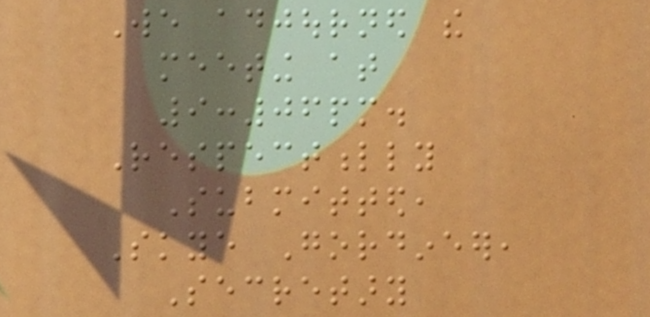We adjourned the
meeting at
9:06pm.
Respectfully
Submitted,
Skye Gordineer,
Secretary
